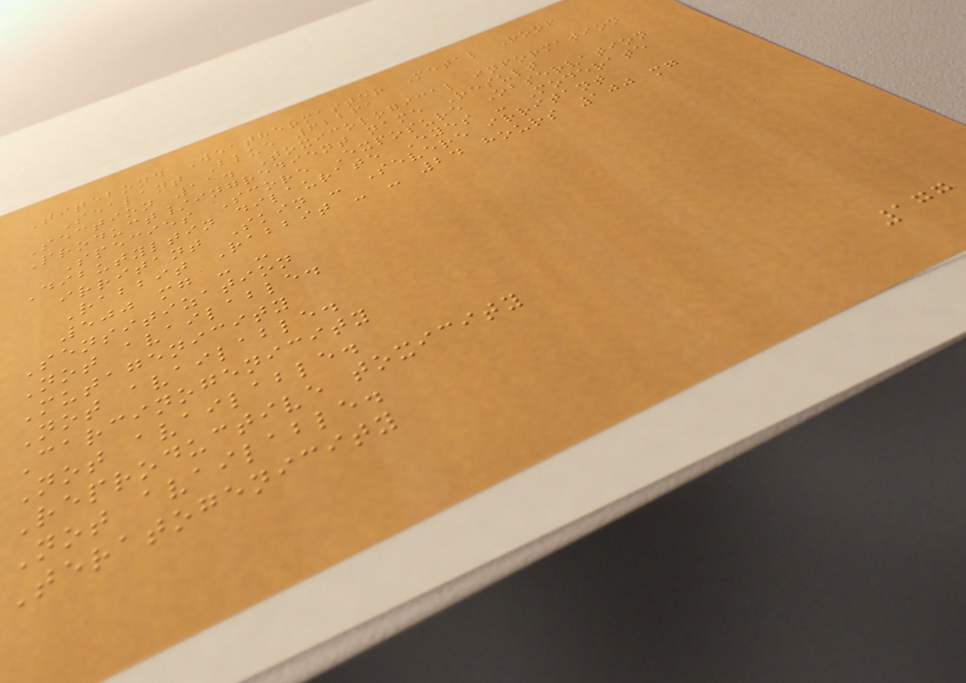Titebond Weathermaster Metal Roof
Sealant Blue 62261
Section 11. Toxicological information
Product/ingredient name Result
Species Score Exposure Observation
Dibutyltin dilaurate Eyes - Moderate
irritant Skin - Severe irritant
Rabbit Rabbit - - 24 hours 100 mg
500 mg - -
Sensitization
Not available.
Mutagenicity
Not available.
Carcinogenicity
Not available.
Reproductive toxicity
Not available.
Teratogenicity
177
